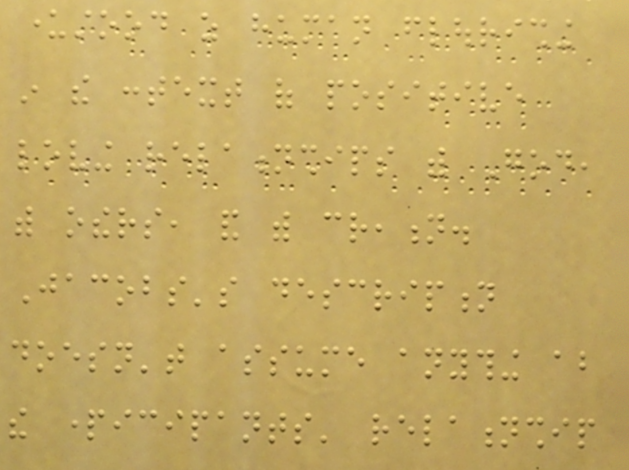understood as human flourishing
in the context of positive
loving relationships with God,
with others, and with creation.
Jacobs's description
doesn't assume anything about
the participants' relationship
